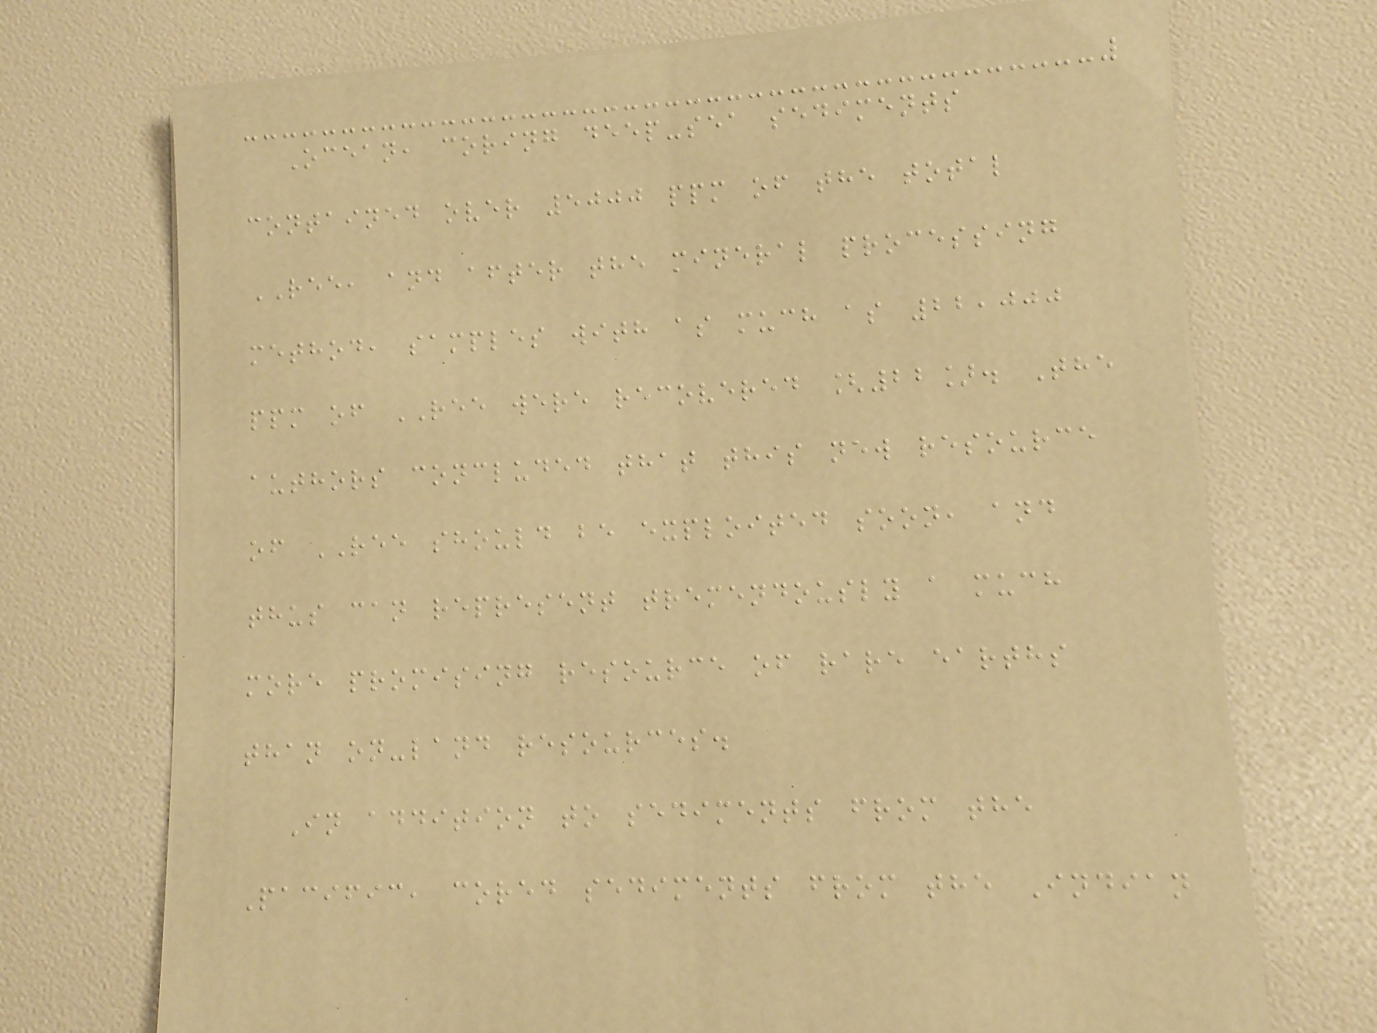Ocean, coring deep-sea sediments
contained over 5000 ppm of the total
REE, and after the mineral processing
method, samples with as much as 22,000
ppm of REE were recovered [22]. The
authors concluded that this new resource
of REE should be exploited soon, and
thus can represent tremendously a much
more promising resource of rare earths
than on-land resources.
In addition to sediments from the
Pacific, cored sediments from the Indian
